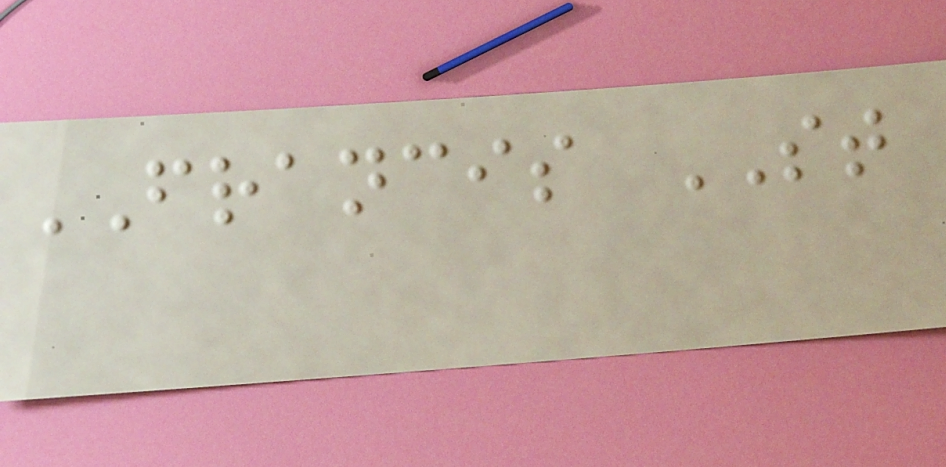FRANCIS ST
